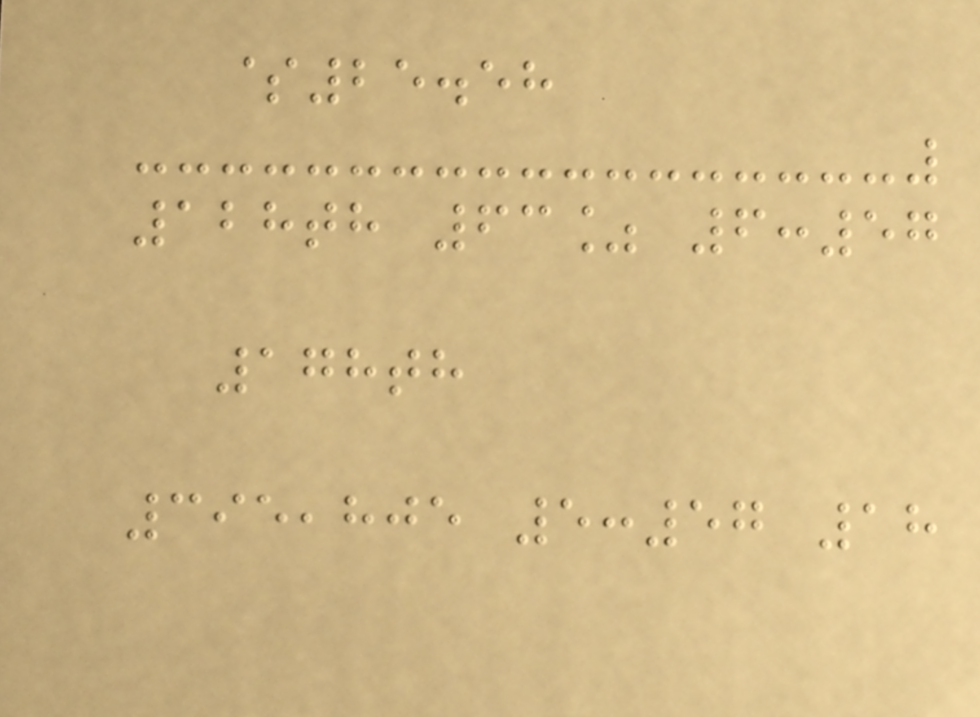$25.58
128th 63% 6:57
178th
395,805 5:57 18
